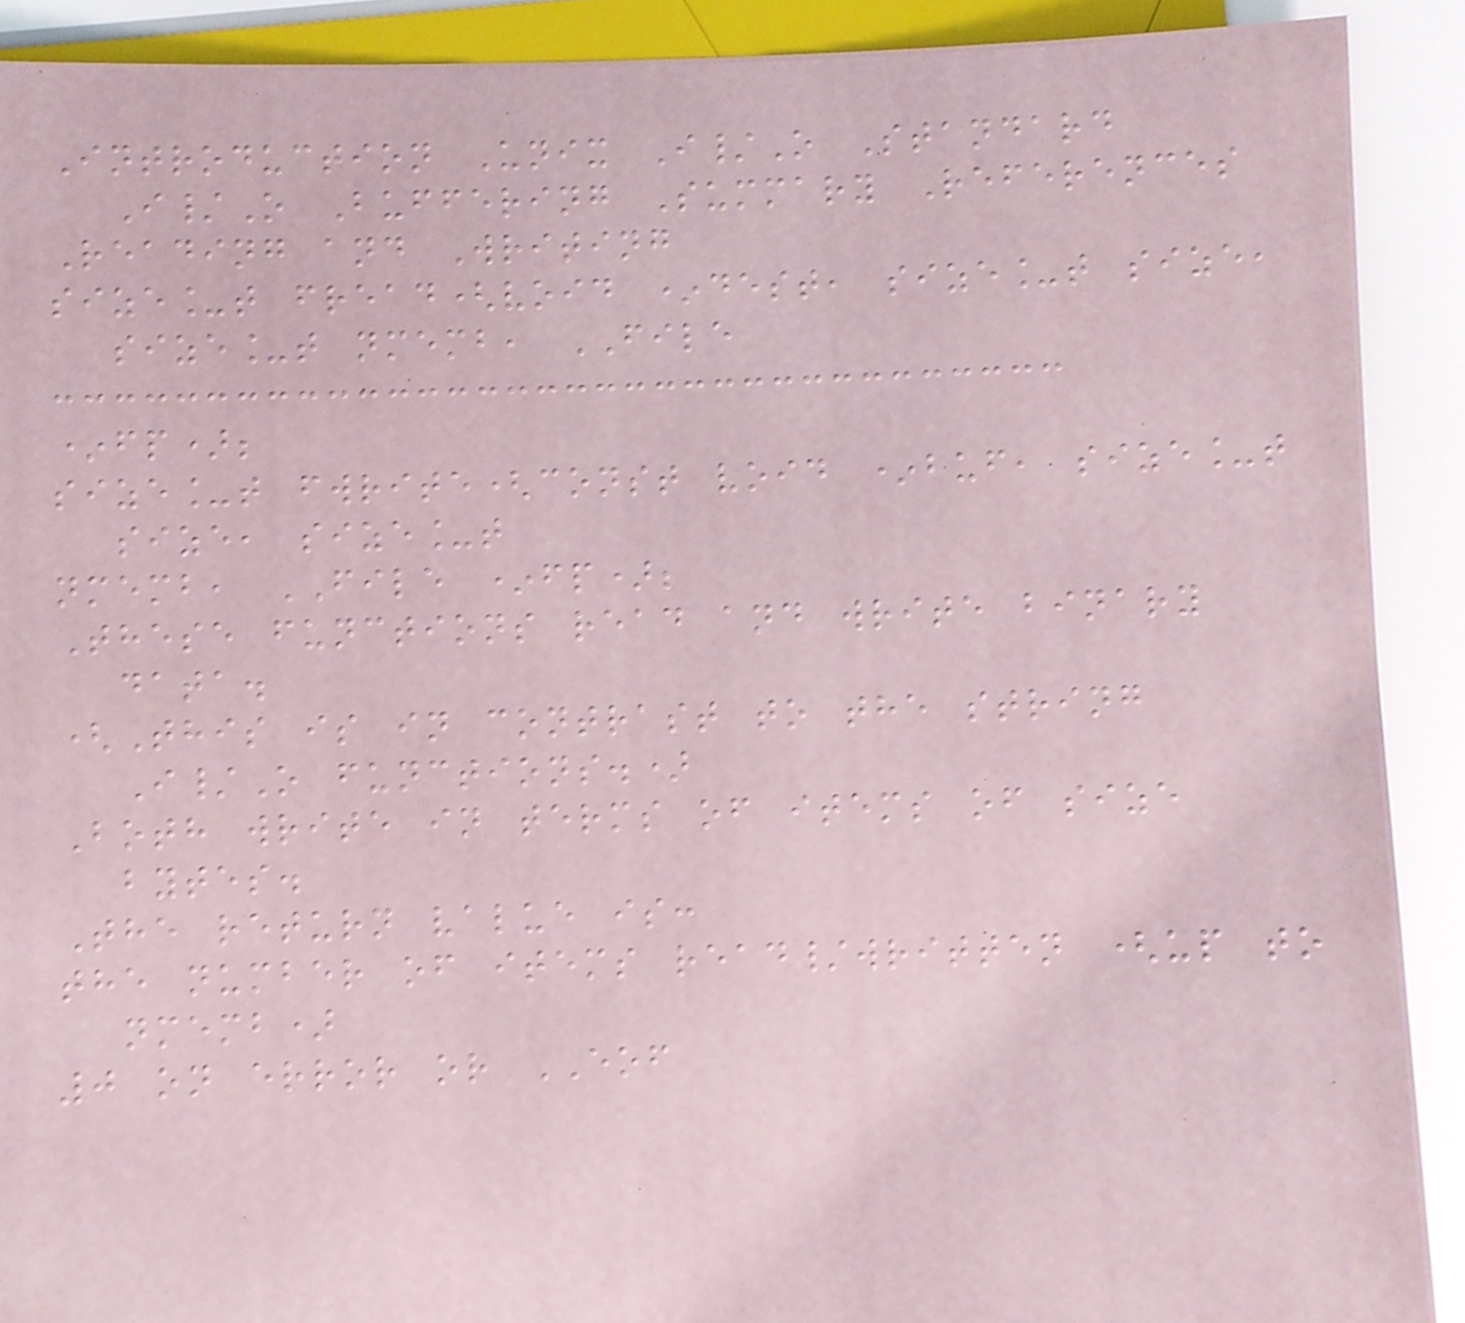Introduction Unix I/O Standard
I/O Buffering Summary References
Reading and Writing
size_t fread(void *dest, size_t size,
size_t nmemb, FILE
*fp);
size_t fwrite(const void *buf, size_t
size, size_t
nmemb, FILE *fp);
These functions read and write binary
data.
(This is in contrast to the string
I/O functions.)
Both write in terms of items of size
bytes.
The return value is:
the number of items read/written (up to
nmemb)
0 on error or EOF
